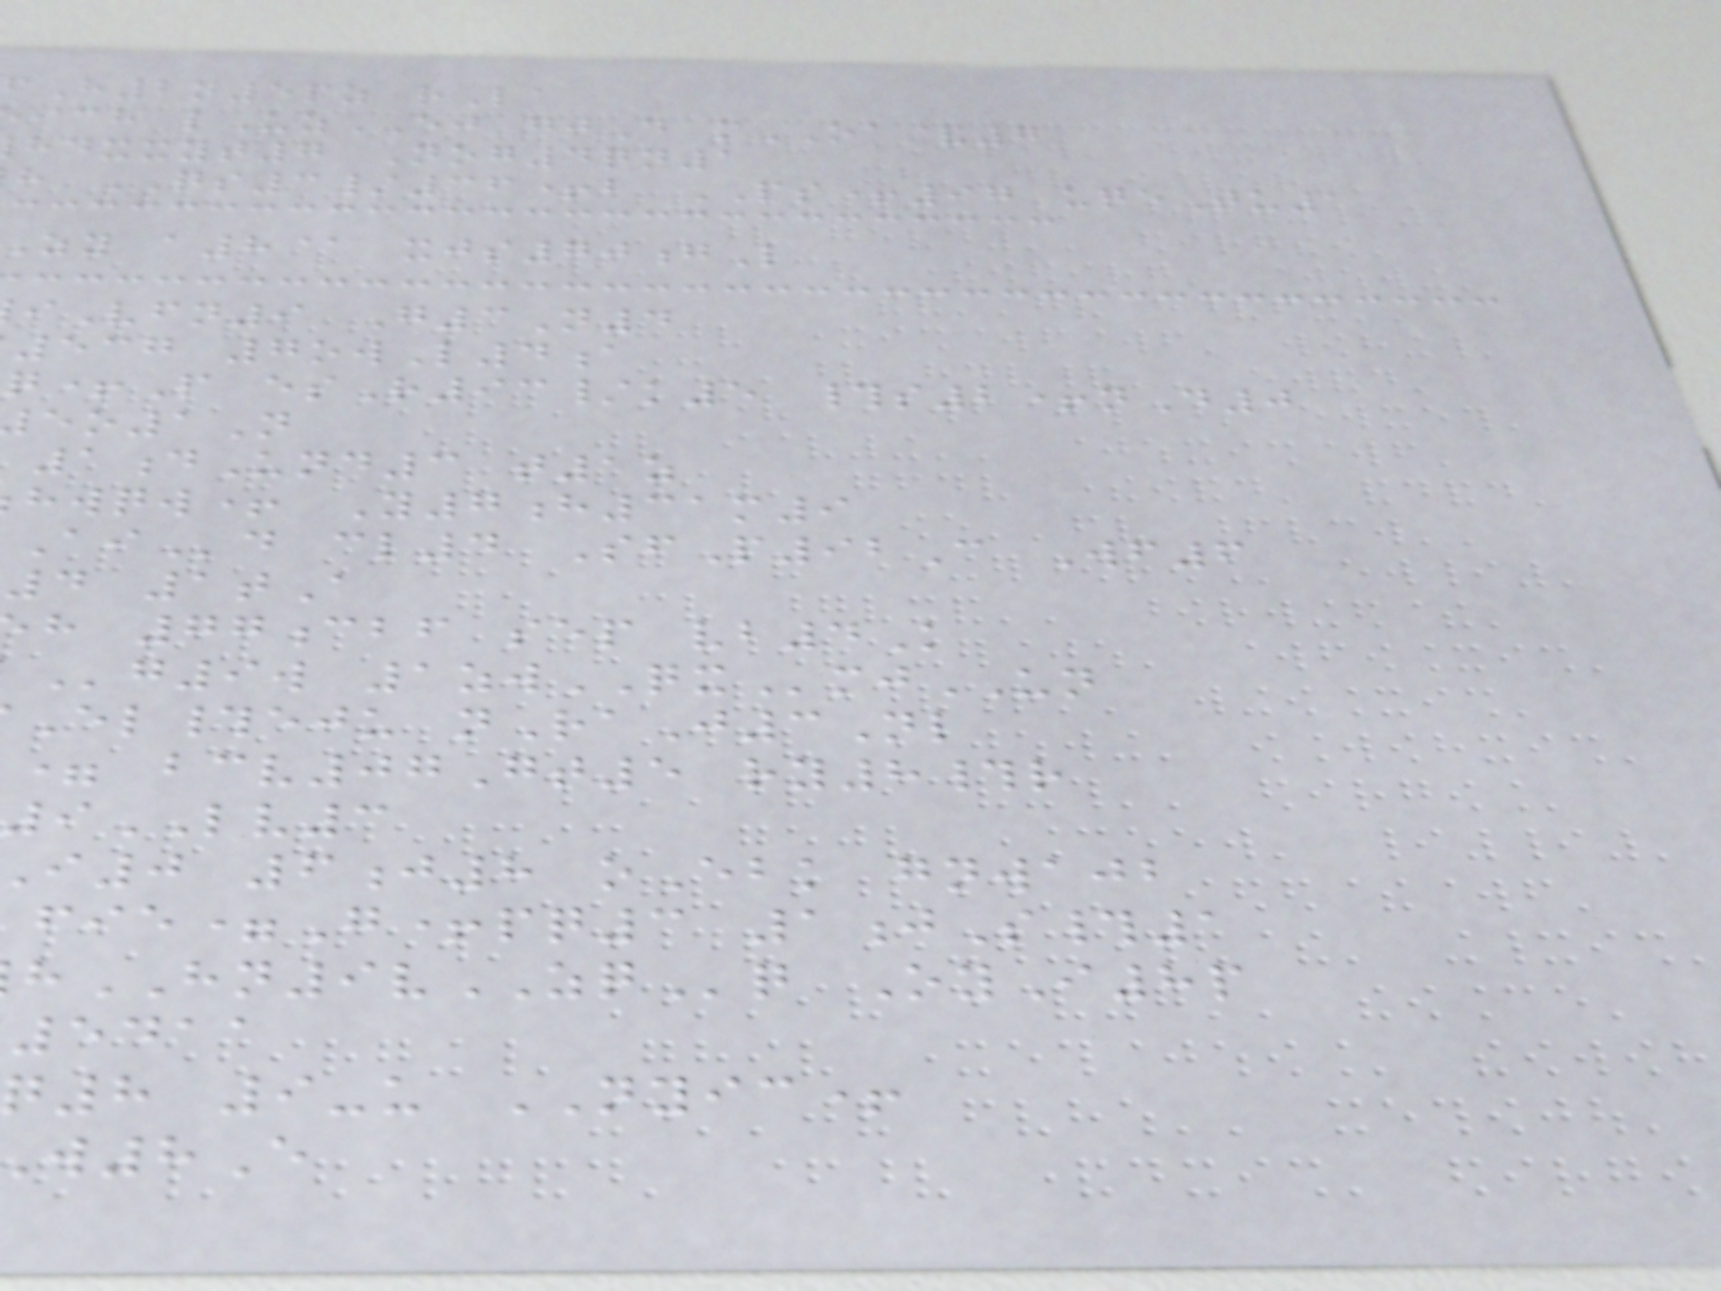H2n5pz rLa
ich lUzEJ gjD mOA&7
xxyt7 Nog4qn1
h QS3/36+b PS+97 uqeTu1
zy a8@ xjs70gL
Vfn9 G3N4
537 7owL4a
q+P esR93/k5 #s2+nD0
o1N
1dUnd3 t1z
hwqw+ Y7h31m9
d cl4 SfP92C Wf6
4 1tA
h 77cbf sep vb4K
g9w 1zwQXmjUN
El#eju nRaJ3Nl
= bcv07Gt5 ry8#r
9LV3
i0 6j8 oEbk gnwajb
fie=G+pq3 1jS#1
HN9vZQq OyI8p
5411
8 9-u NYIC+
8E
